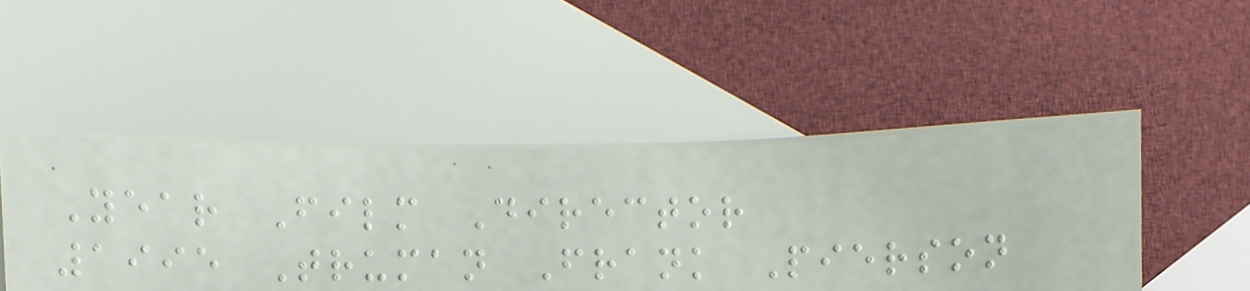Year Film Director
1995 Truman Frank Pierson
